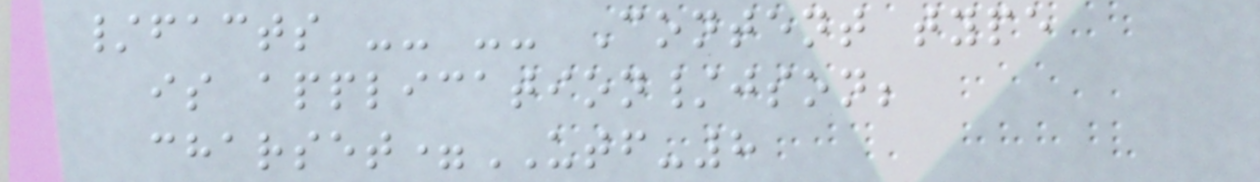/facts -- -- Content type
is application/json;
charset=UTF-8
